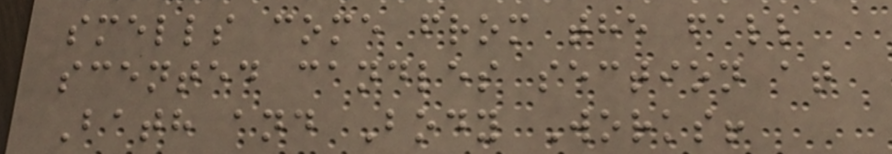smells come from the fall
scented candles section at
Bath and Body Works!
